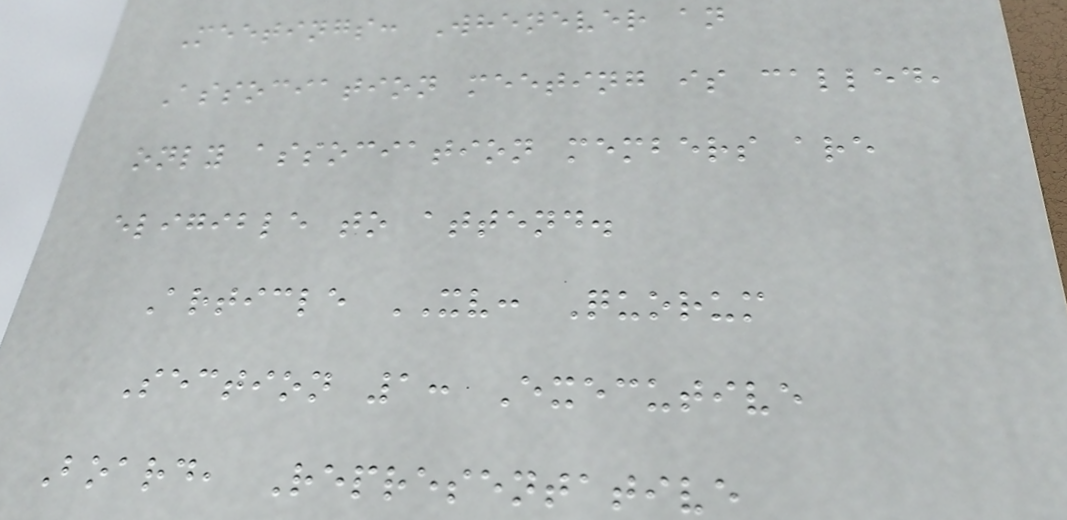Meetings: Whenever an
Association meeting is called,
only association members are
eligible to attend.
Article XV: Quorum
Section 1: Executive
Board, Representative
